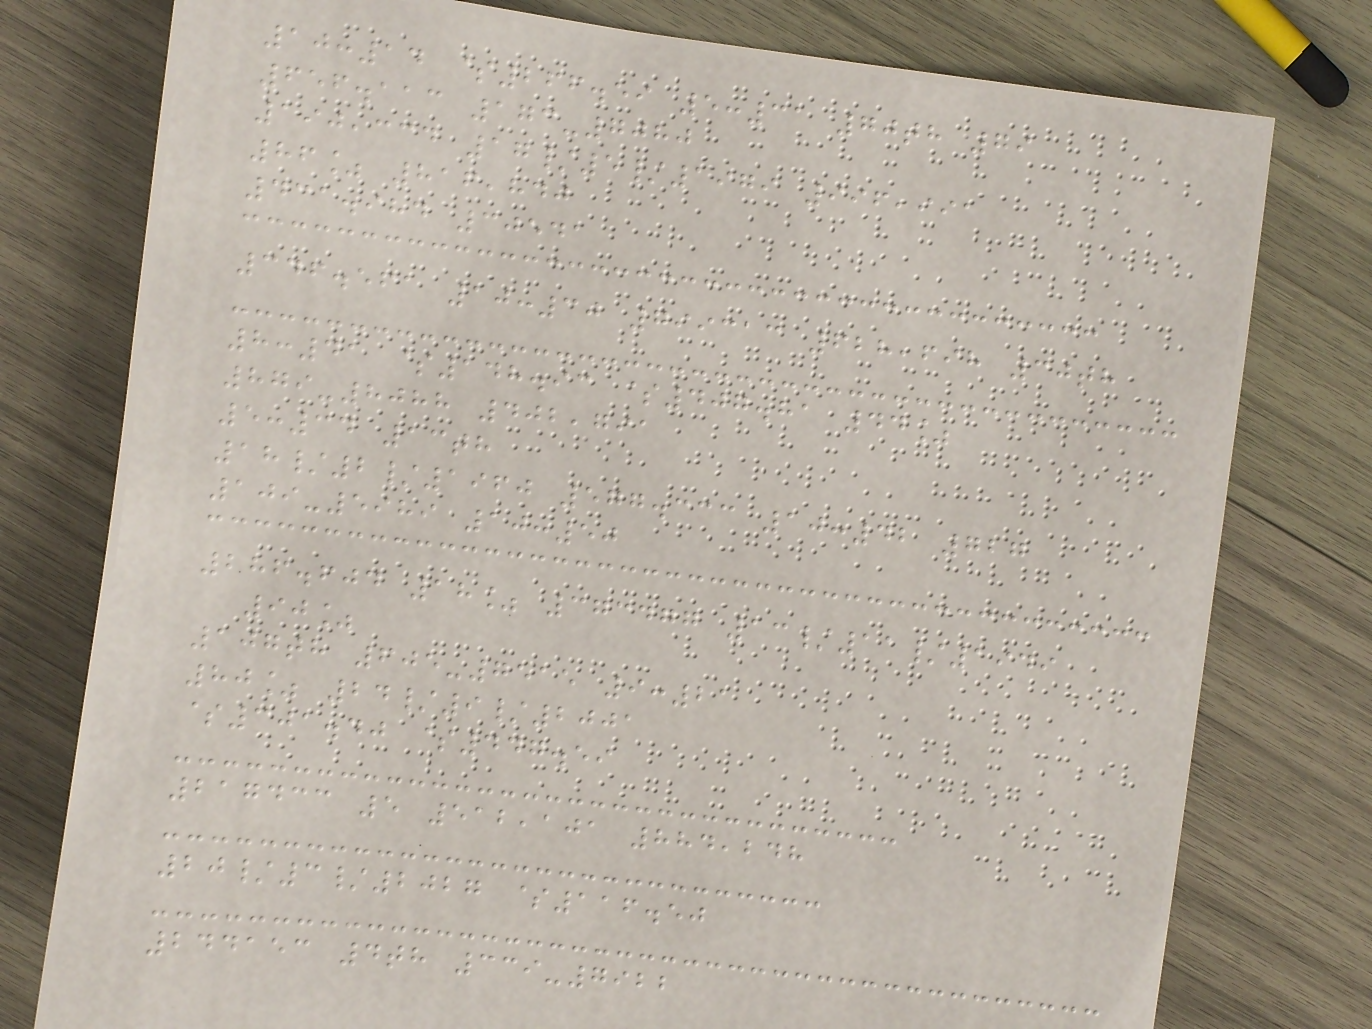10:14 $266.59 5:31 70th 79
656.113 173-7080
190,334 17/5/1979 996,991
86% 816,840
431.984 30541
346.561 10:30 799313 628,698 30th
8:41 $148.93 $407.81 44%
879-8088 402,791
5:34 13th
18/2/1960 577.333 10:42 727
109-5989 10:50
286.604 18% 373477 13/11/1949
90%
107th 605-7515 9:21
80% 24/9/2001
$301.40 $447.59
217433 5 512,101 884,248
20/3/2027 $116.50
244153 4th 339-7922
